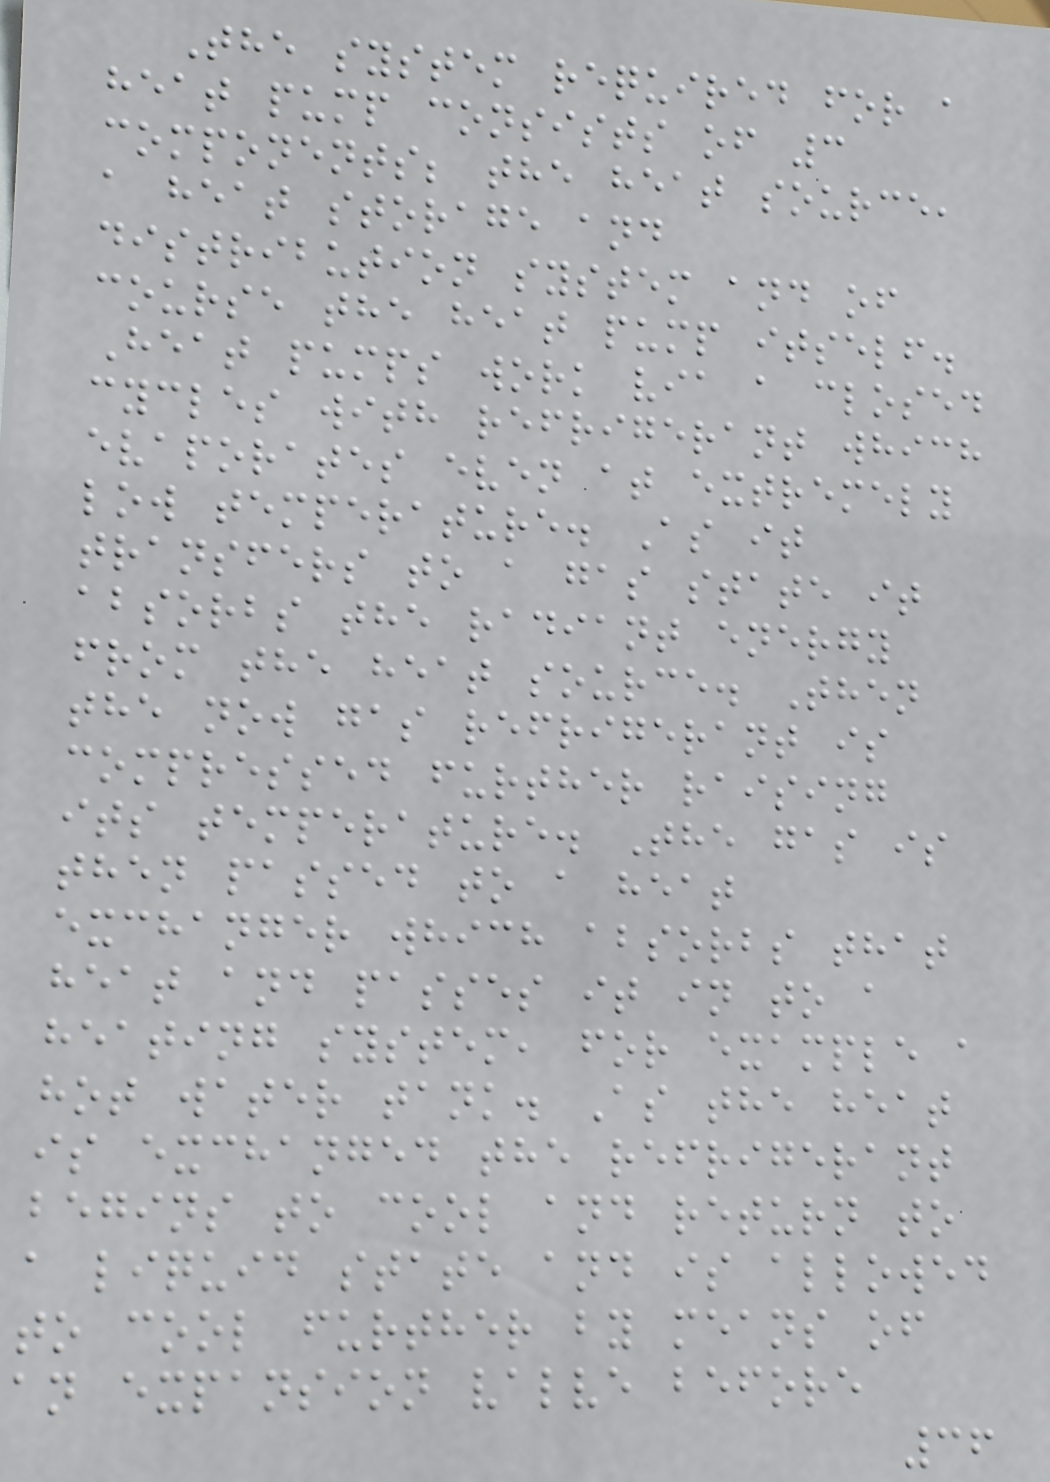The system required for a
heat pump consists of 3
components; the heat source,
a heat storage and
distribution system and of
course the heat pump itself.
Heat pumps work via a closed
cycles with refrigerant which
evaporates even at extremely
low temperature. As it
transfers to a gas state it
absorbs the radiant energy
from the heat source. Then
the now gas refrigerant is
compressed further raising
its temperature. The gas is
then passed to a heat
exchanger which absorbs that
heat and passes it in to a
heating system, for example a
hot water tank. As the heat
is exchanged the refrigerant
begins to cool and return to
a liquid state and is allowed
to cool further by means of
an expansion valve before
36
